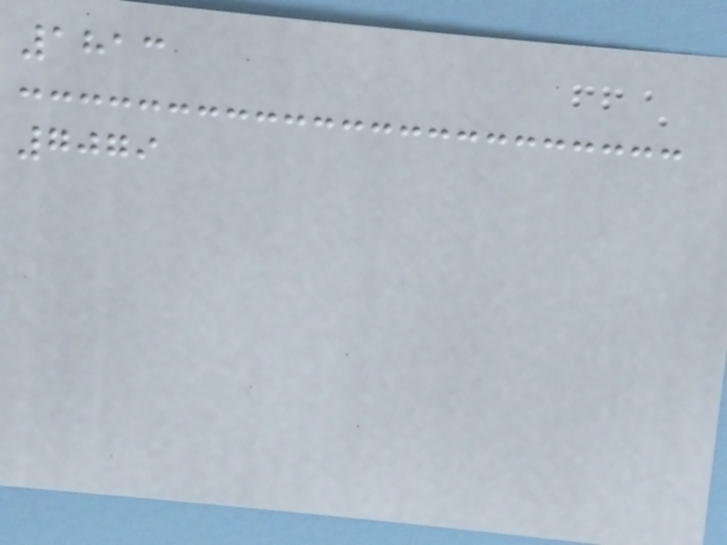1813
7079
